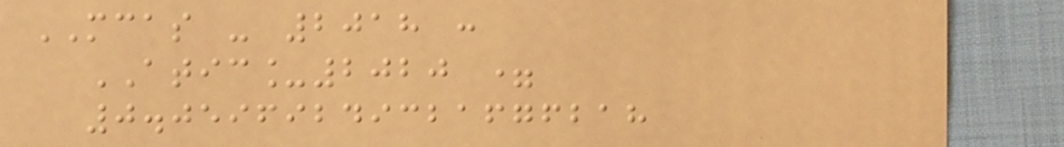MCAS - 2018 :
ATIC_2020 =
0.05969249321676218
